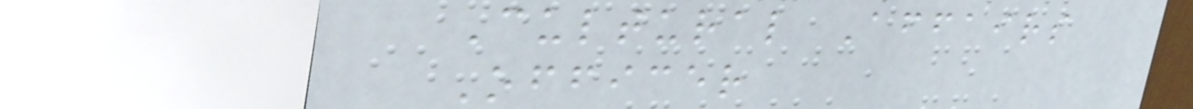Cultural Affairs
Officer
